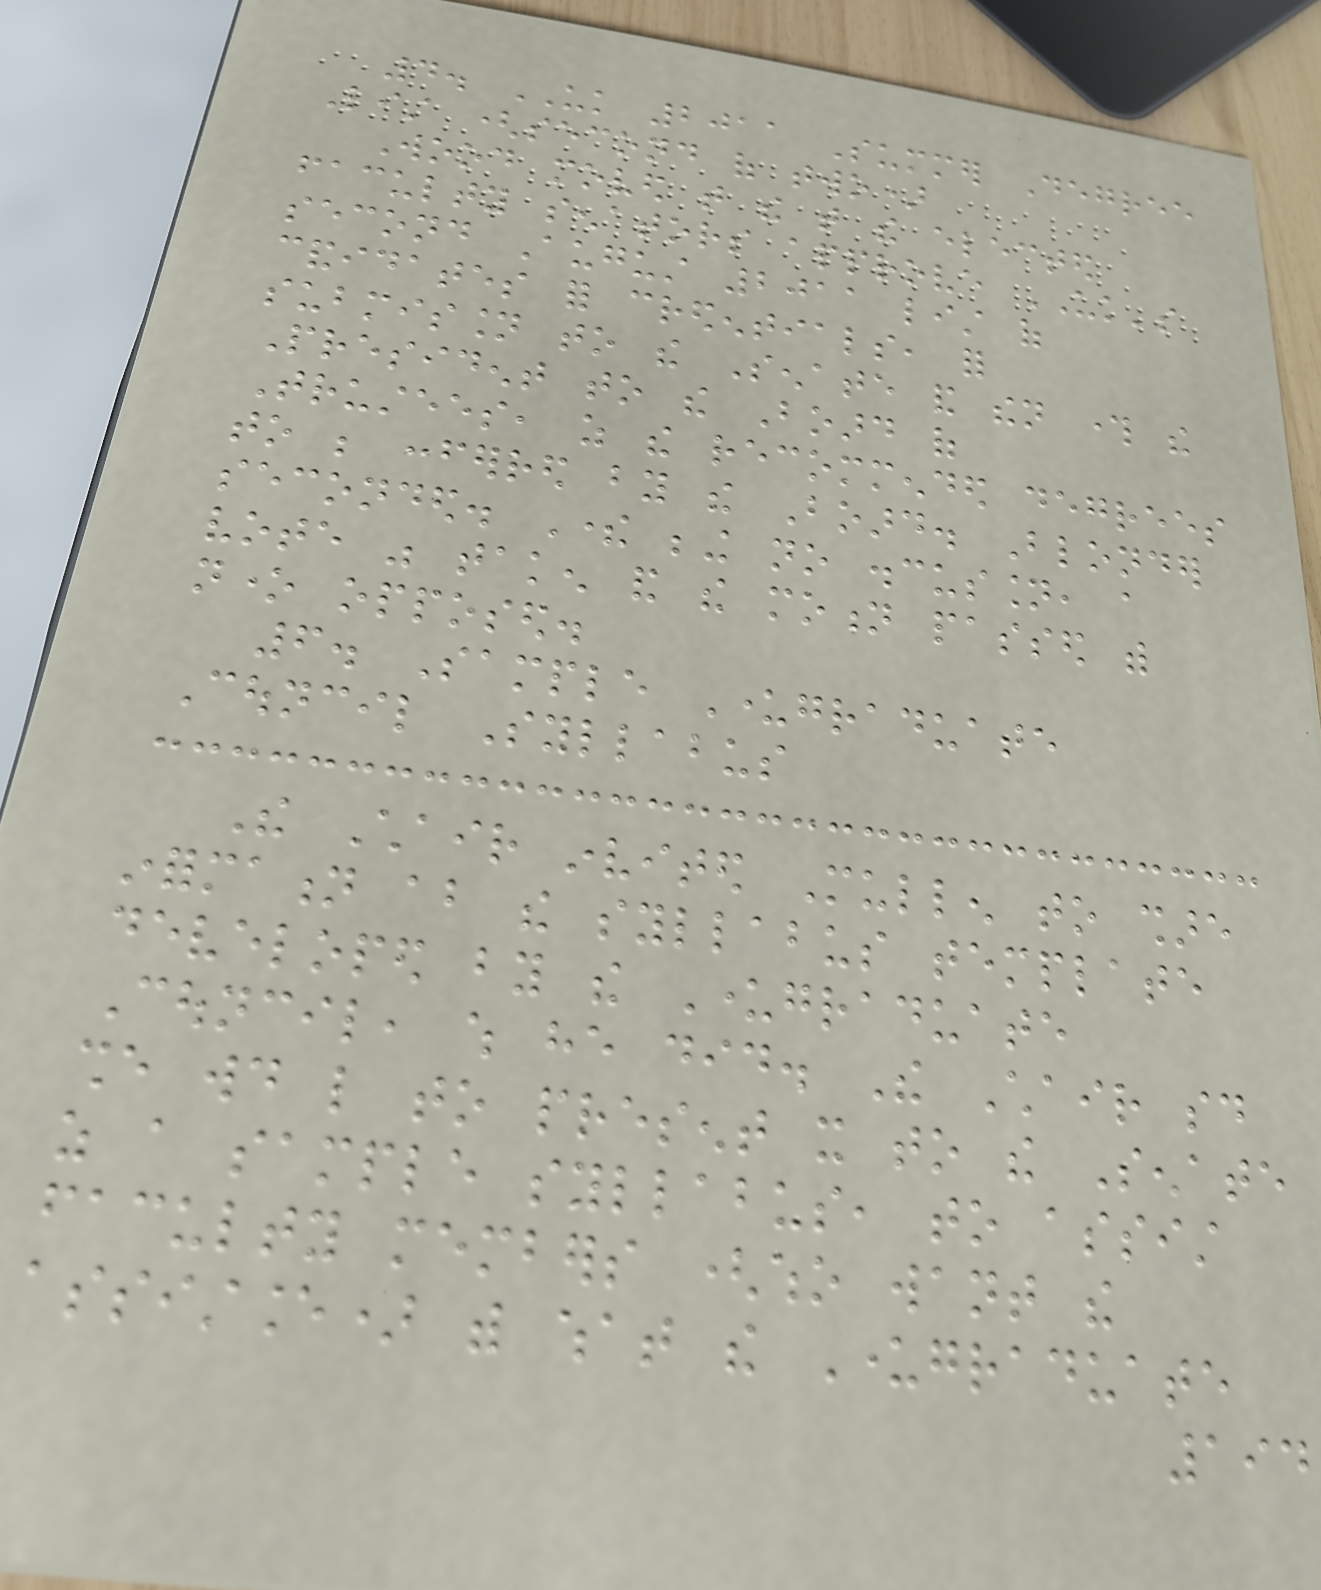4. UK 2011 Summer Degree
List (second of two)
Wood moved that the that the elected
faculty senators approve UK's
second August 2011 list of
candidates for credentials, for
submission to the Senate and then through the
President to the Board of
Trustees, as the recommended degrees
to be conferred by the Board. Blonder
seconded. There being no discussion, a
vote was taken and the motion passed with
none opposed.
6. Sample Undergraduate
Council Syllabus
The Chair invited Mullen to share
information about the syllabus template
developed by the Undergraduate
Council, which he did. The Chair said
she would like to present it to the Senate
as a sample syllabus, to assist
faculty members (who want the
assistance) with what the Undergraduate
194
